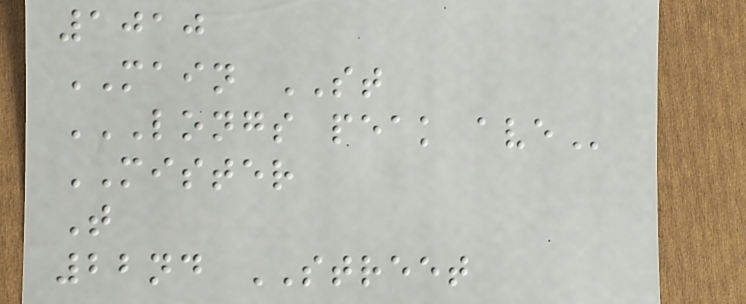1010
MAIN ST
LONGS PEAK AVE
MISTER
T
22nd STREET
